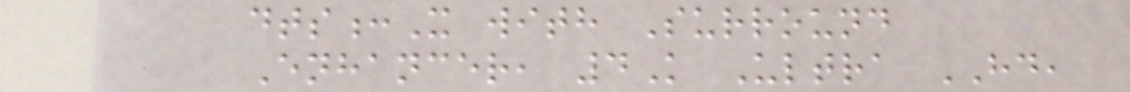dts:X with Surround
Enhancer, 4K Ultra HD,
